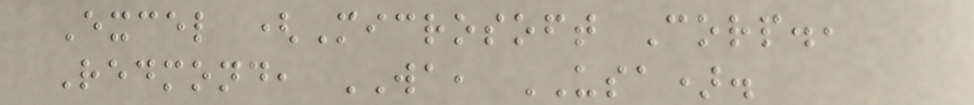Excel (Microsoft Corp.,
Redmond, WA, USA).
